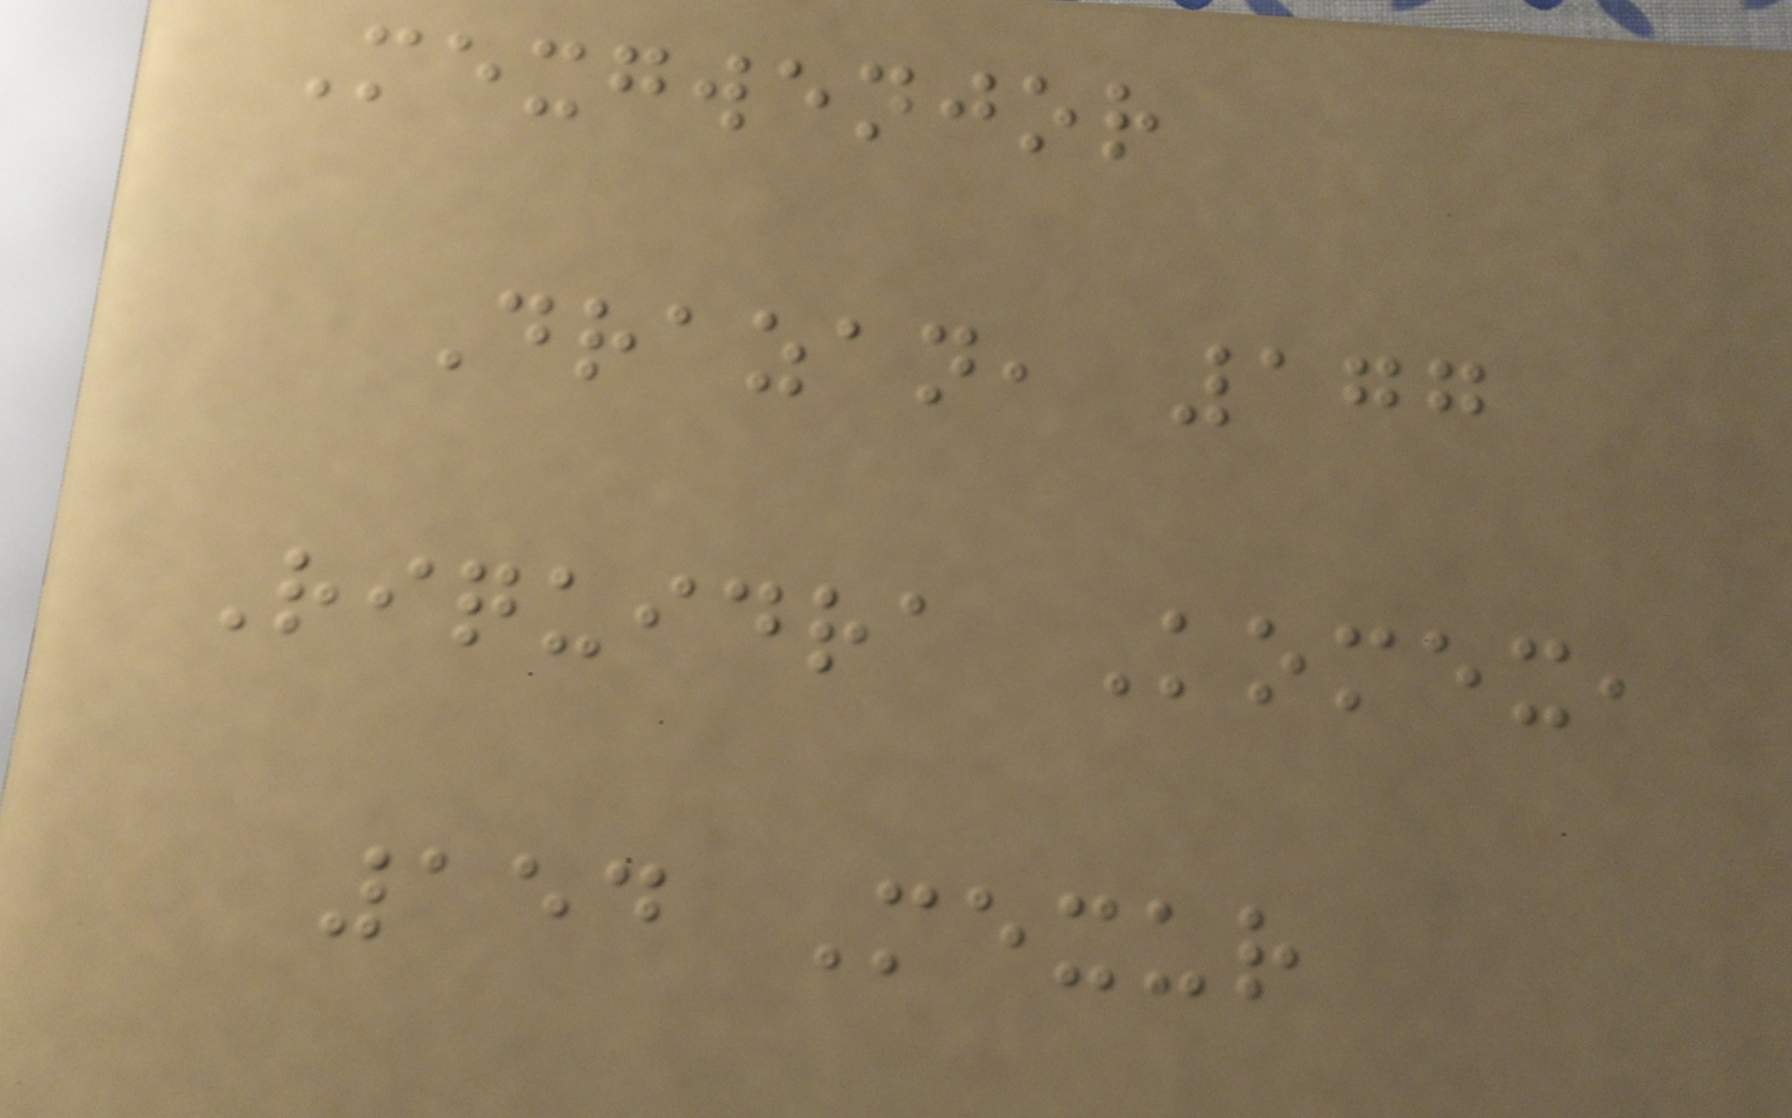Mexgwenjor
Drazan, 177
Riquidra Komex,
154 Mexur
